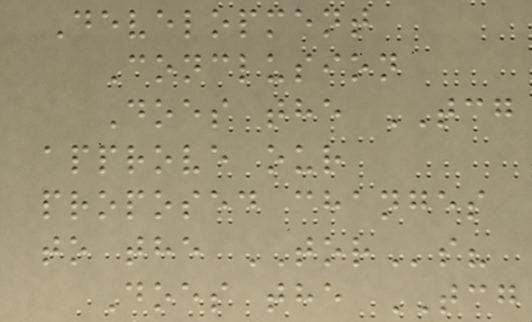Development
Conclusion
Does the TCG
approve our
proposed changes
to the TORs?
Does the TCG
